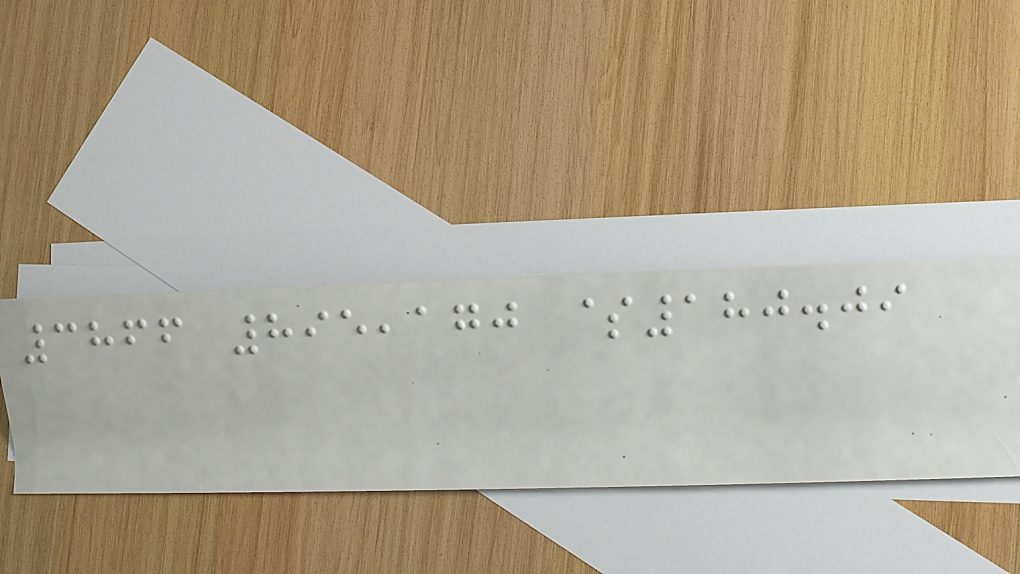3866 895,170 $180.09
